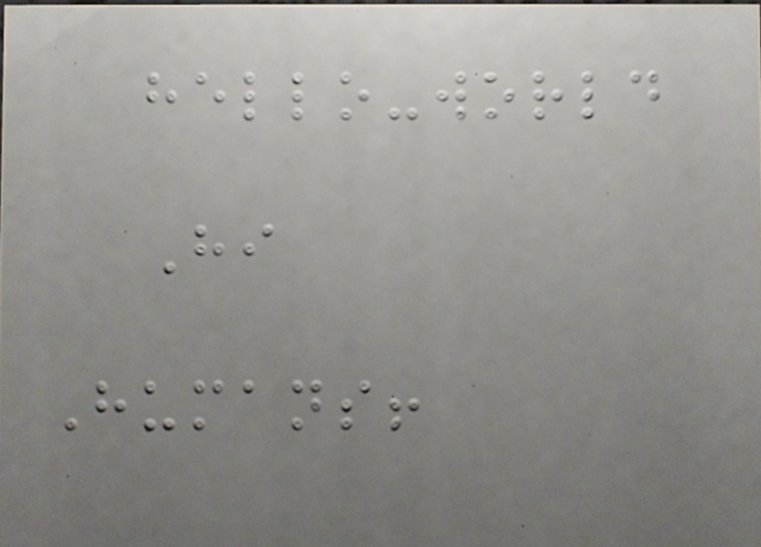hello-world
Hi
Humans!
